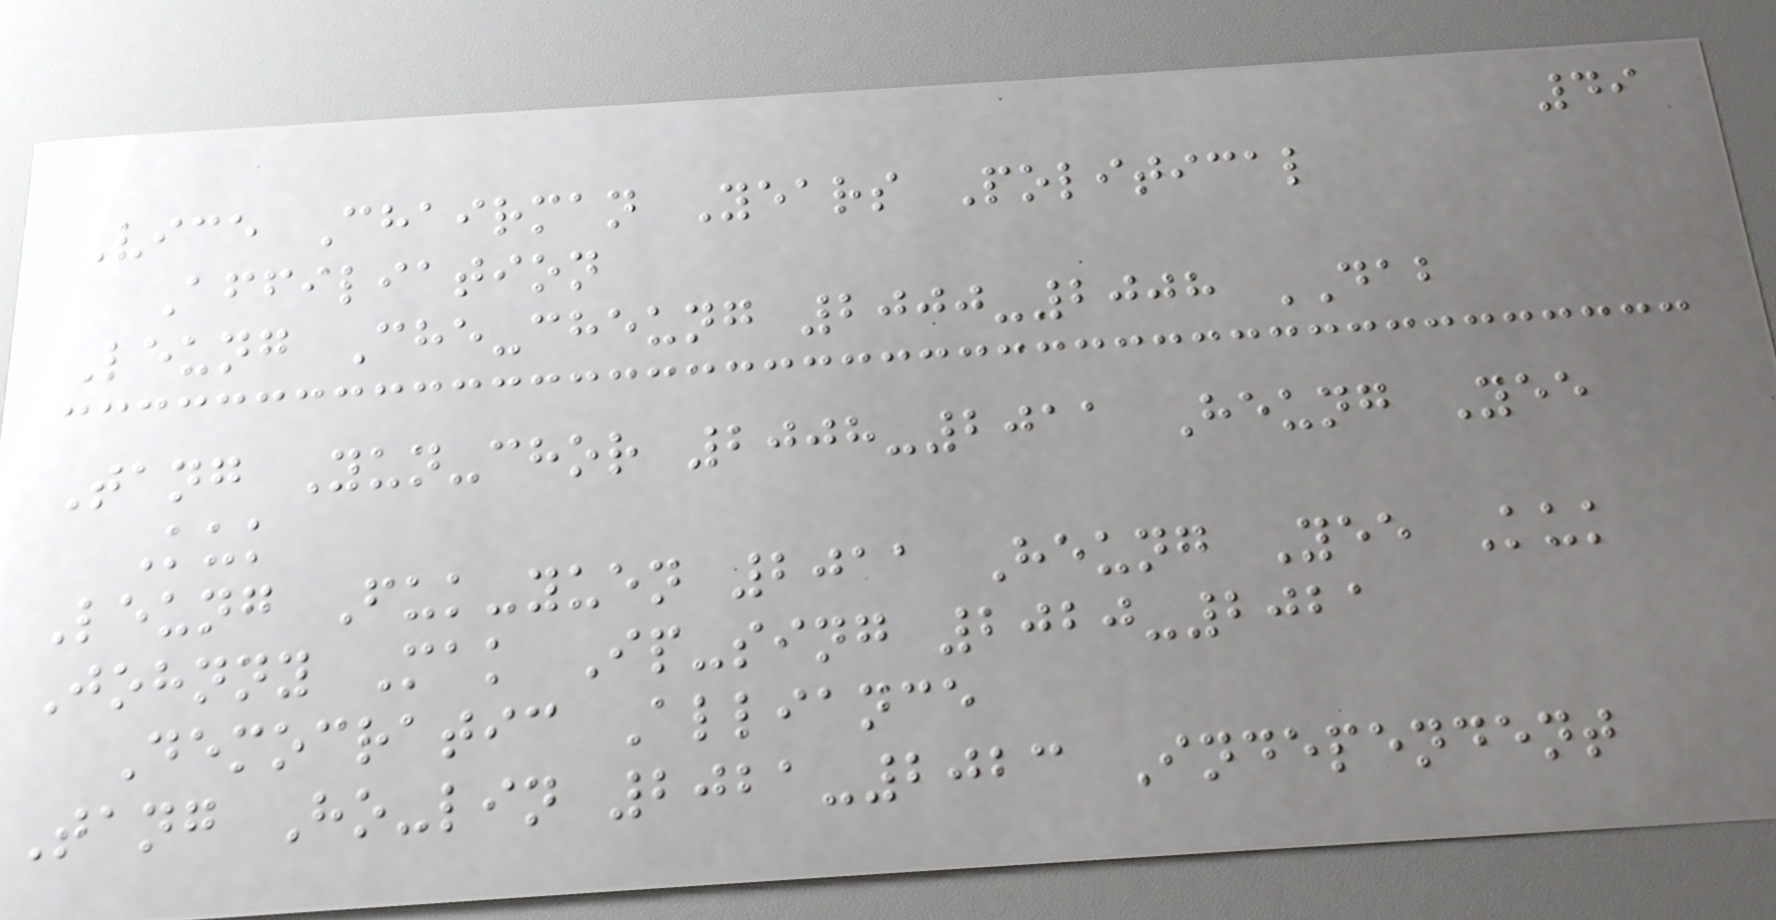49
Vice Chairman Years Political
Affiliation
Leung Che-cheung 2000-2008 DAB
Tang Yun-chor 2008-2011 Heung Yee
Kuk
Leung Fuk-yuen 2011 Heung Yee Kuk
Johnny Mak Ip-sing 2020-2021
Democratic Alliance
Tang Ho-lin 2021-2023 Independent
